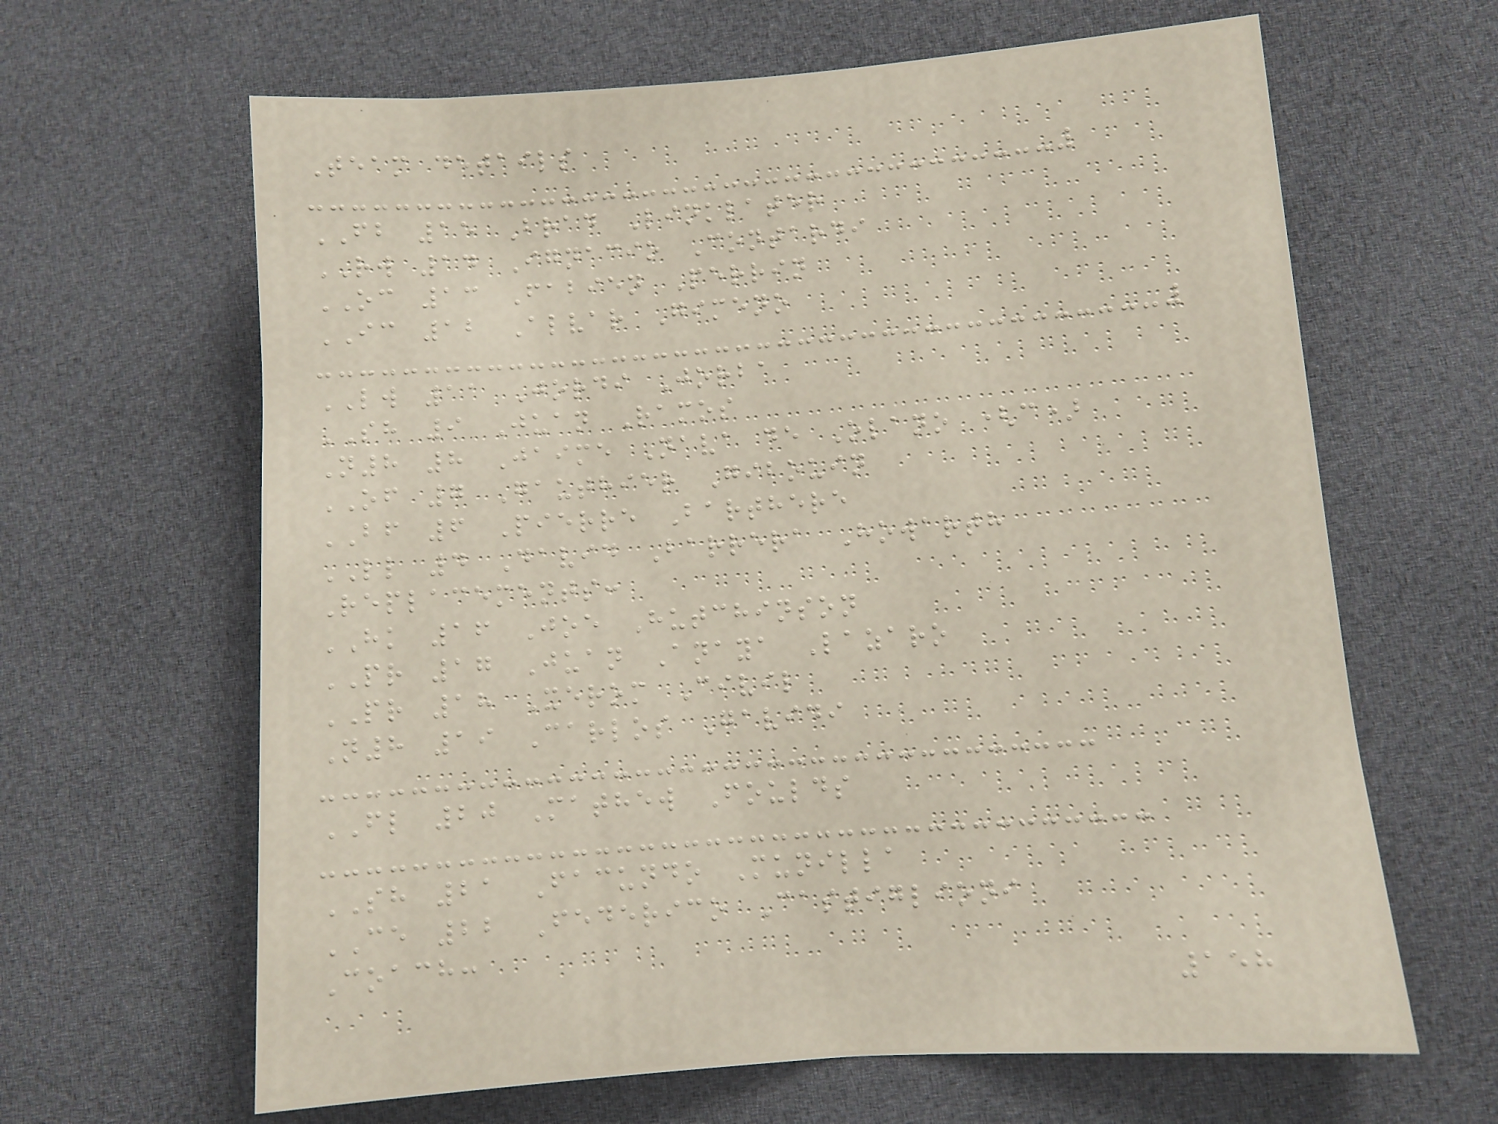Team details
FB 15 Brad Linklater
RW 14 Ignacio Contardi
OC 13 Fabien Perrin
IC 12 Alvar Gimeno
LW 11 Jordi Jorba
SH 9 Juan Ramos
N8 8 Jaime Nava de Olano (c)
OF 7 Gauthier Gibouin
BF 6 Pierre Barthere
LL 4 David Barrera Howarth
Replacements:
HK 16 Joe Hutchinson
PR 17 Juan Anaya Lazaro
PR 18 Xerom Civil
N8 19 Carlos Gavidi
FL 20 Mathew Foulds
SH 21 Facundo Munilla
CE 22 Federico Castiglioni
Coach:
158
